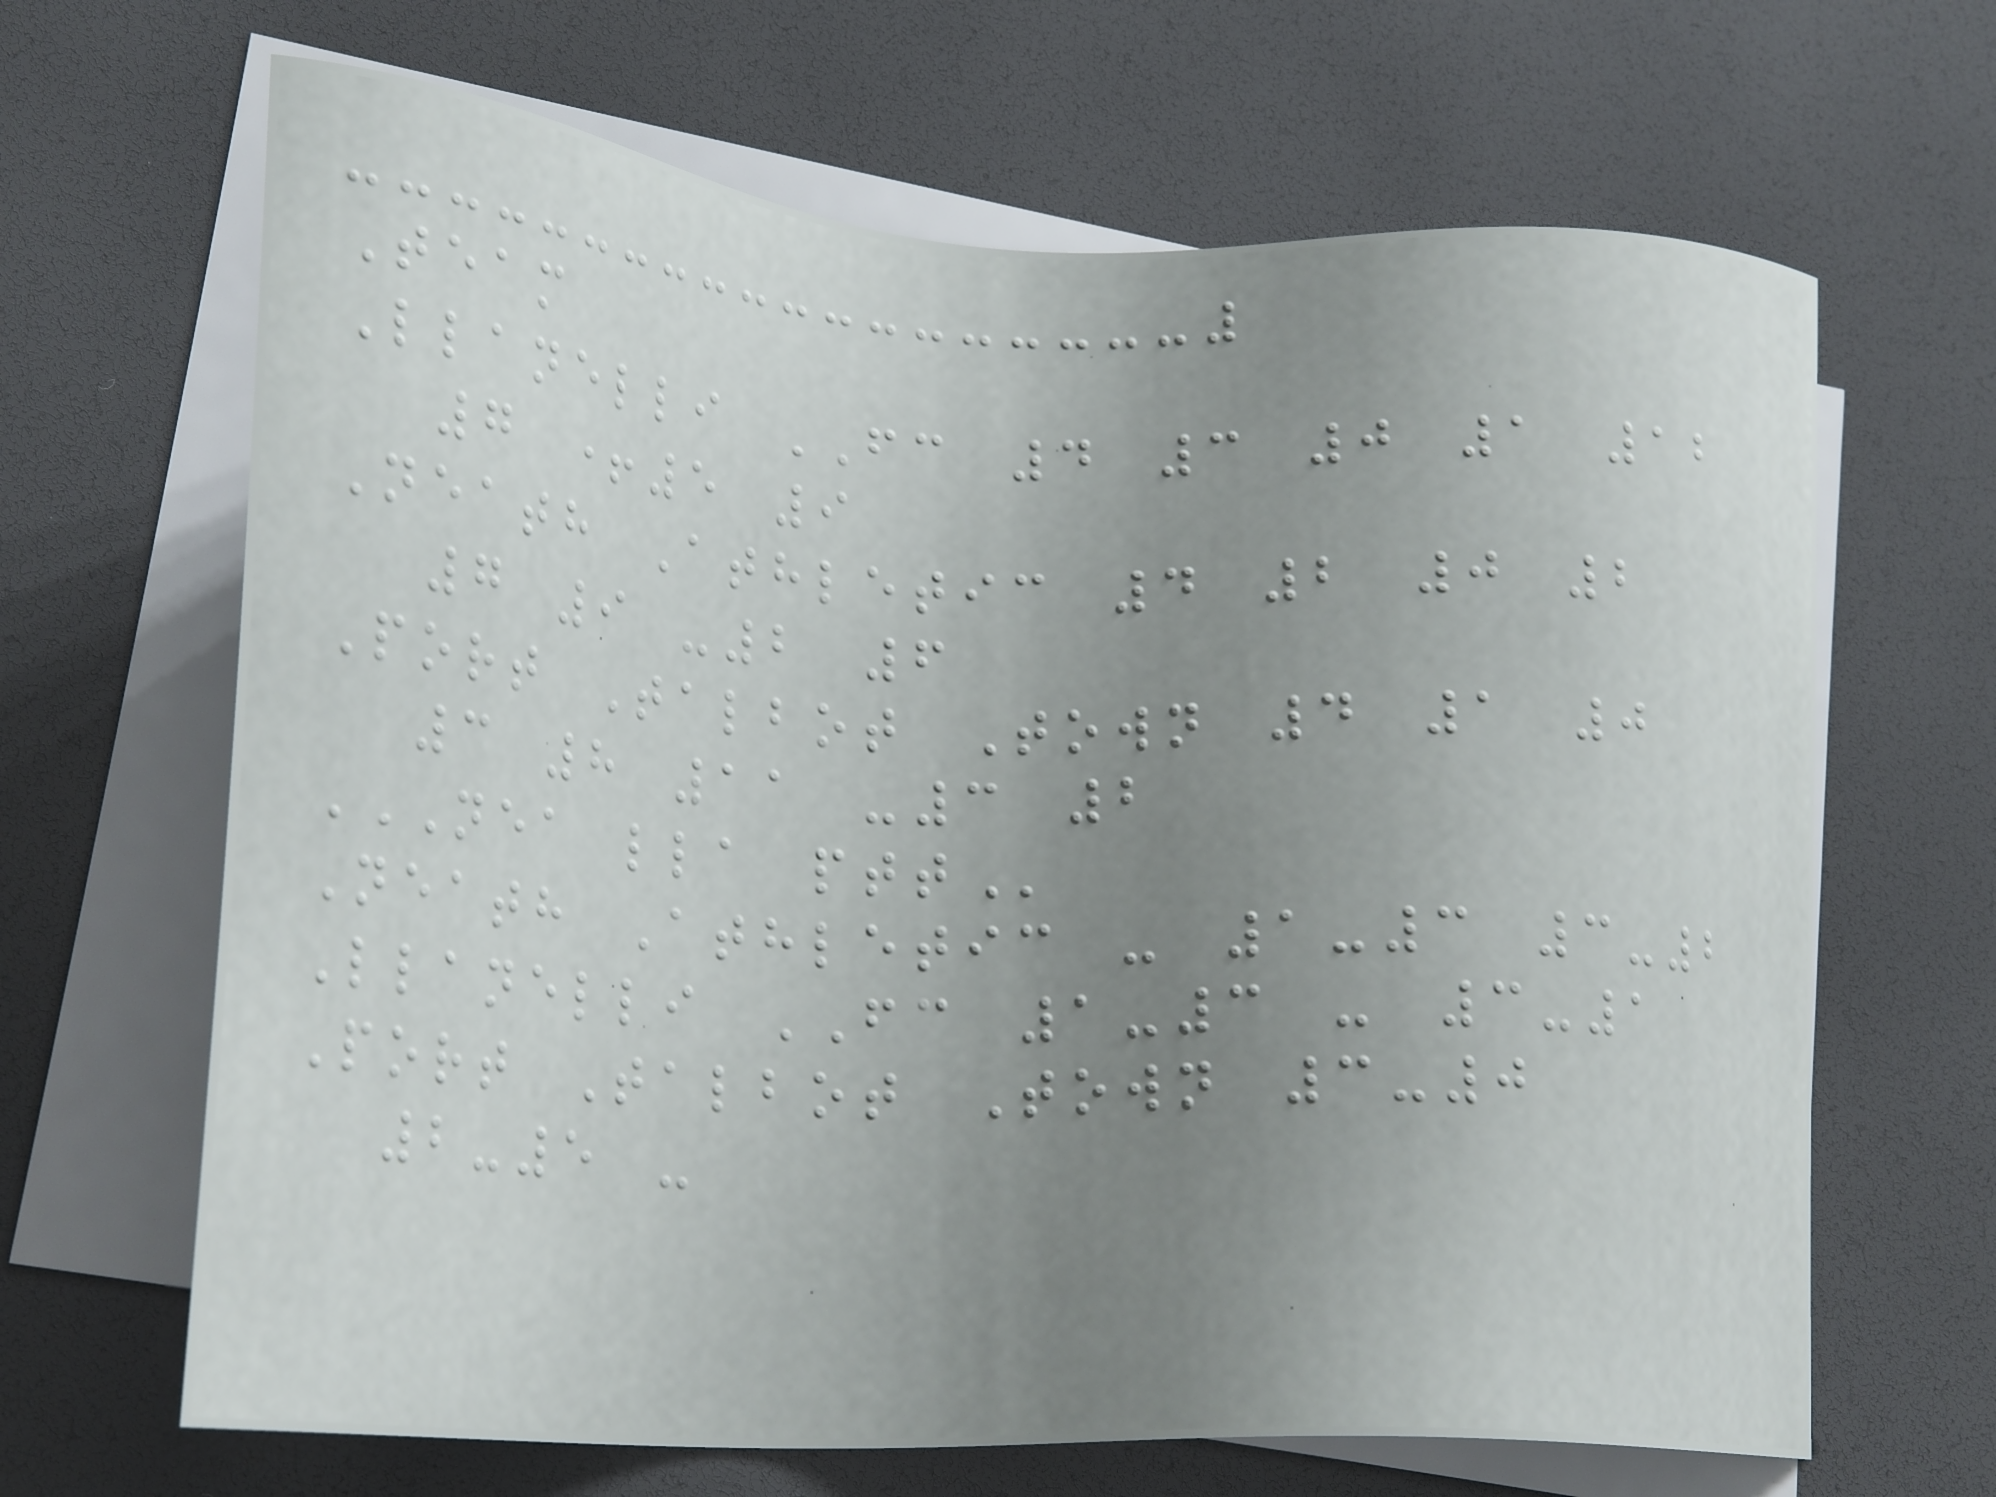Team
Llanelli FC 4 3 0 1 12
7 +5 9
Neath Athletic 4 2 0 2
7 9 -2 6
Port Talbot Town 4 1 0
3 8 11 -3 2
NEA LLA PTT
Neath Athletic - 1-3 3-2
Llanelli FC 1-3 - 3-1
Port Talbot Town 3-0
2-5 -
